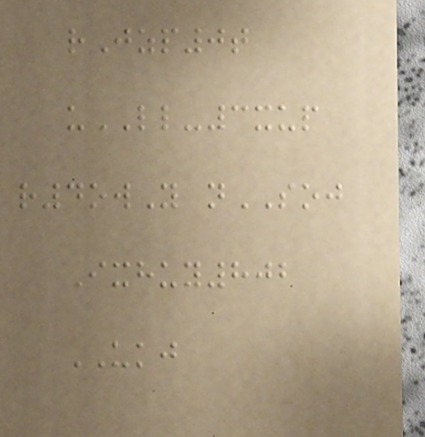rJzp0t
uLL-3xup
r4owY nSOJ
Ixhuy802
UKJ
